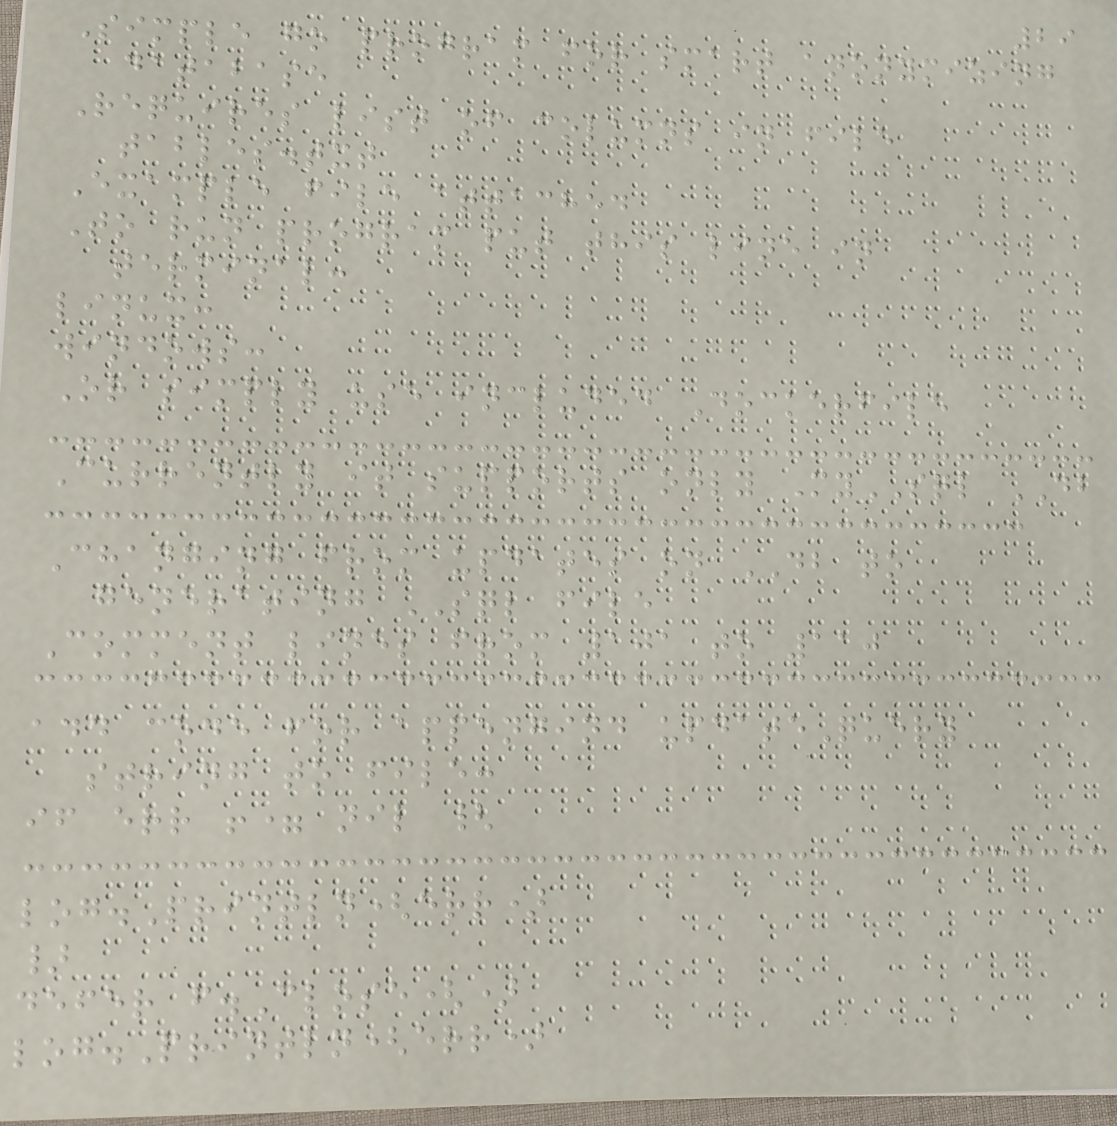29
Simple go program for smart anonymizing
database
Requires list of columns in file
tables.txt
Example file attached
To run program put this line in
terminal:
linux:
windows:
Or simply use included Dockerfile
Currently it supports only MySQL DB
Changing from updates on DB to
generating SQL file
Comment lines from 101 to 110
add code for appengind updateQuery
string to file:
if err != nil {
log.Println(err)
}
defer f.Close()
log.Println(err)
